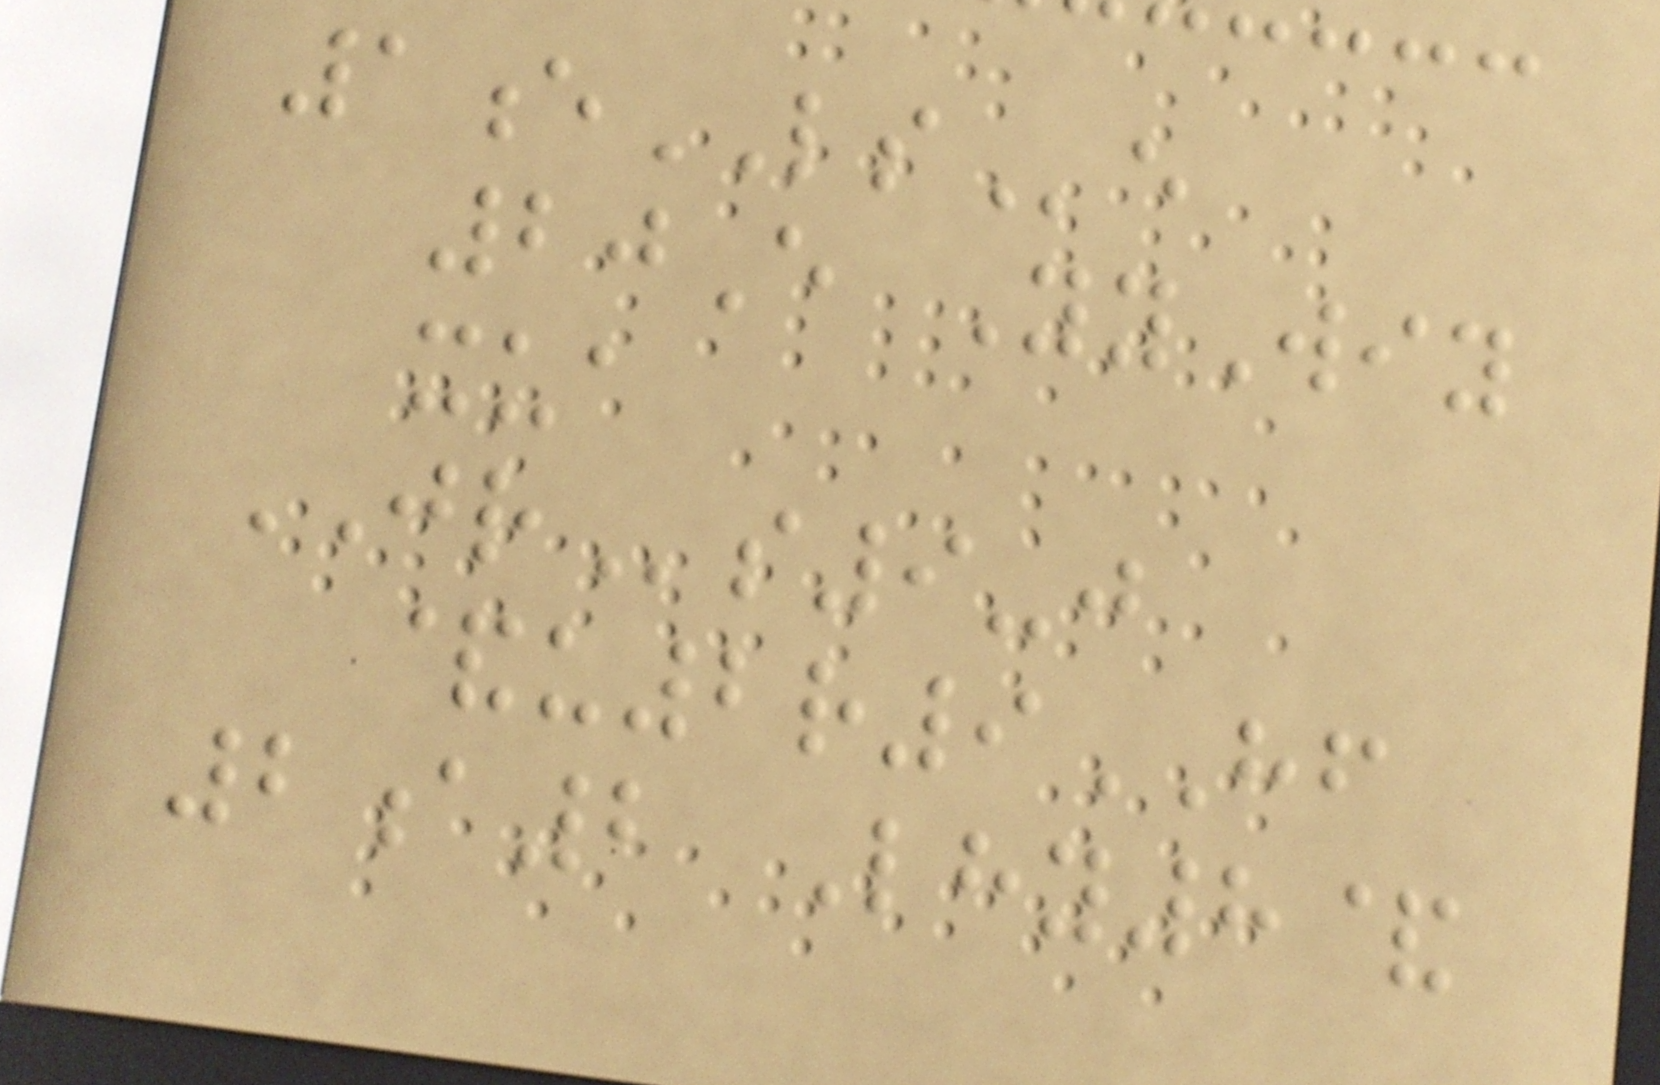1eLSe
20E YyWiy
xua
JRs9-j
&u2r9HF
2a2 Lhy8&
